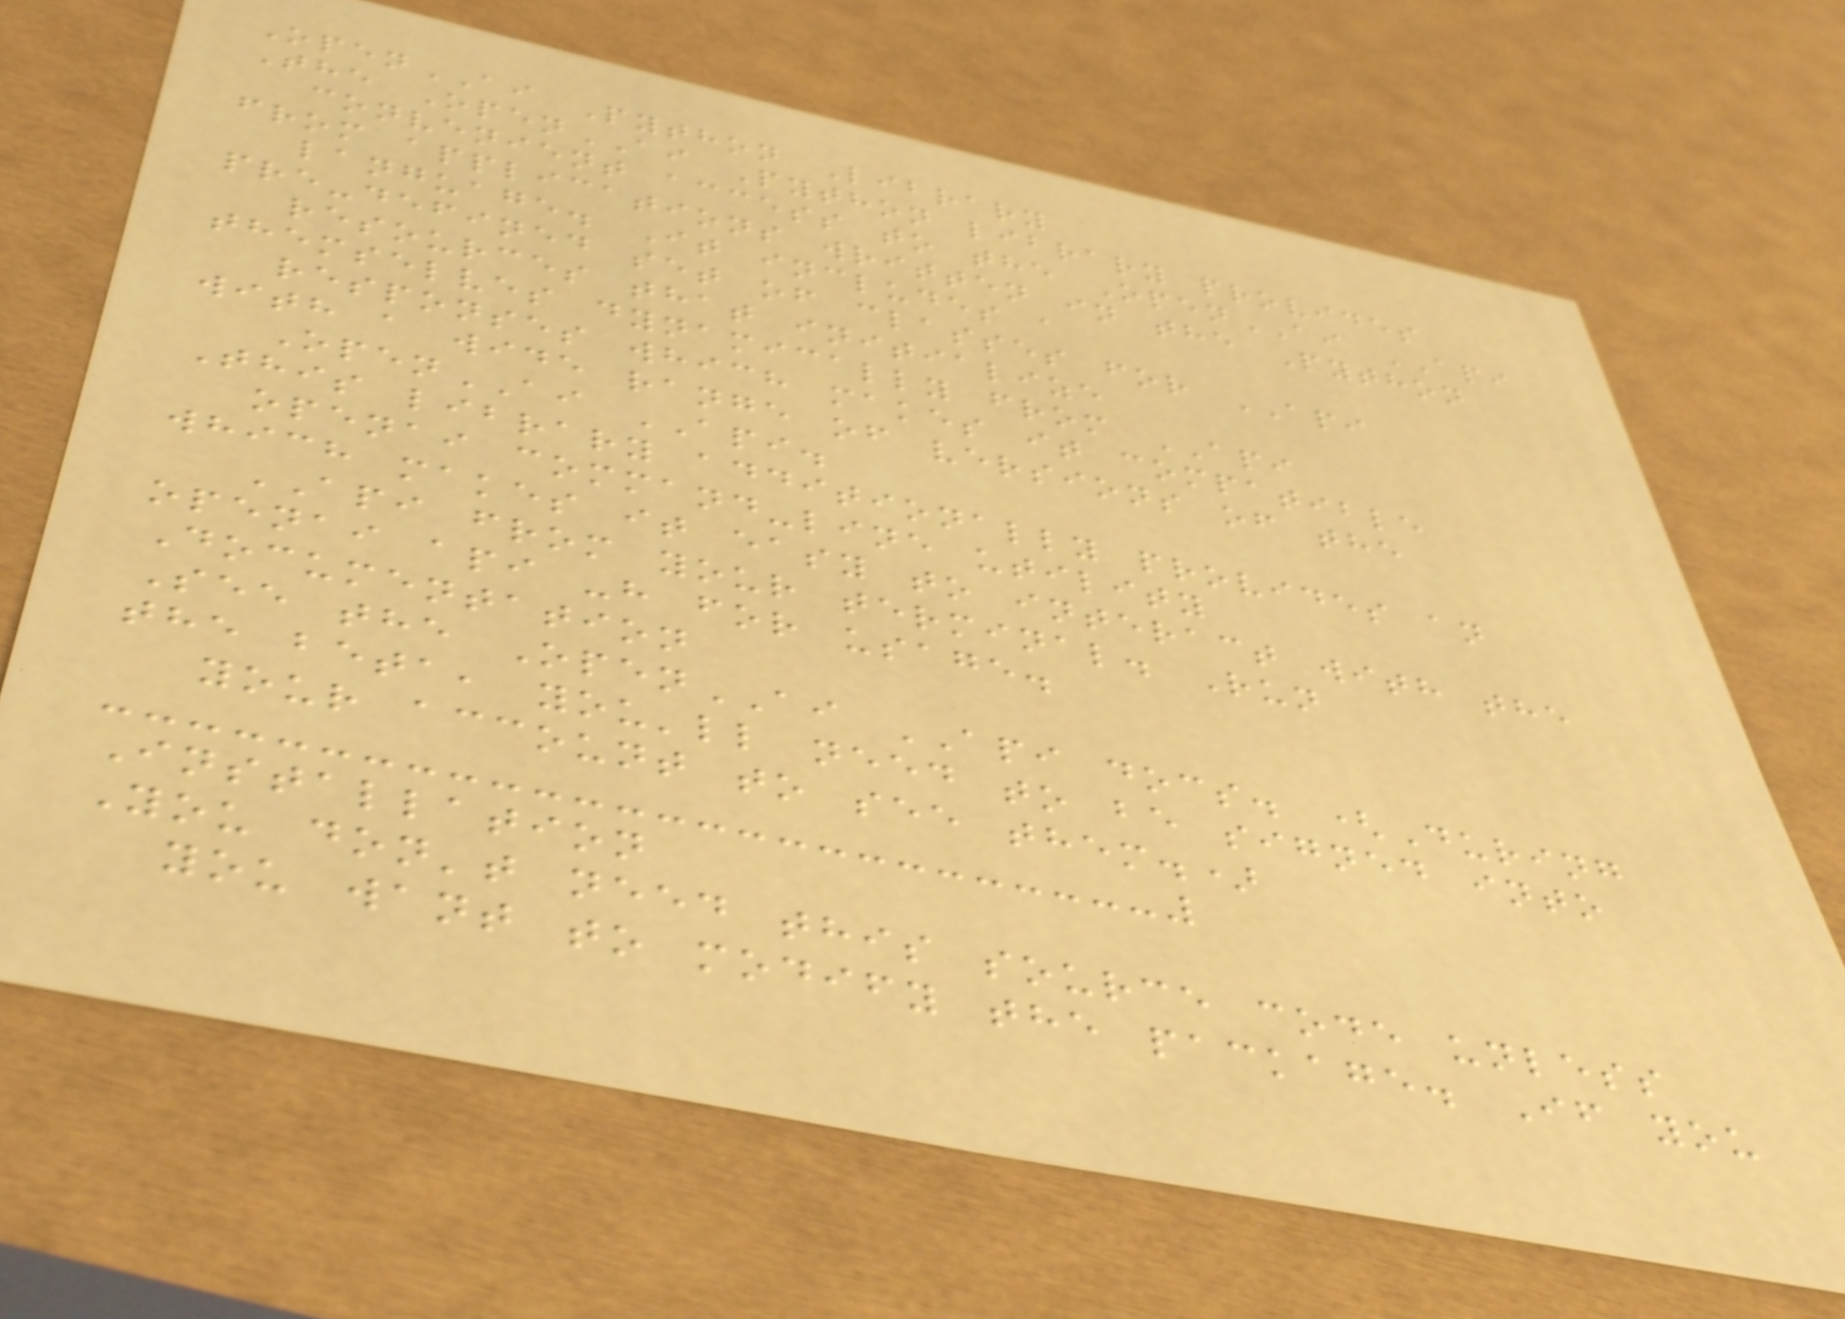OpenAI Python Library
The OpenAI Python library provides
convenient access to the OpenAI API
from applications written in the Python
language. It includes a
pre-defined set of classes for API
resources that initialize
themselves dynamically from API
responses which makes it compatible
with a wide range of versions of the
OpenAI API.
This library additionally provides an
openai command-line utility
which makes it easy to interact with the
API from your terminal. Run
openai api -h for usage.
Documentation
See the OpenAI API docs. (During
the beta, you'll need to be signed into
your account to see them.)
Installation
You don't need this source code unless
you want to modify the package. If you
